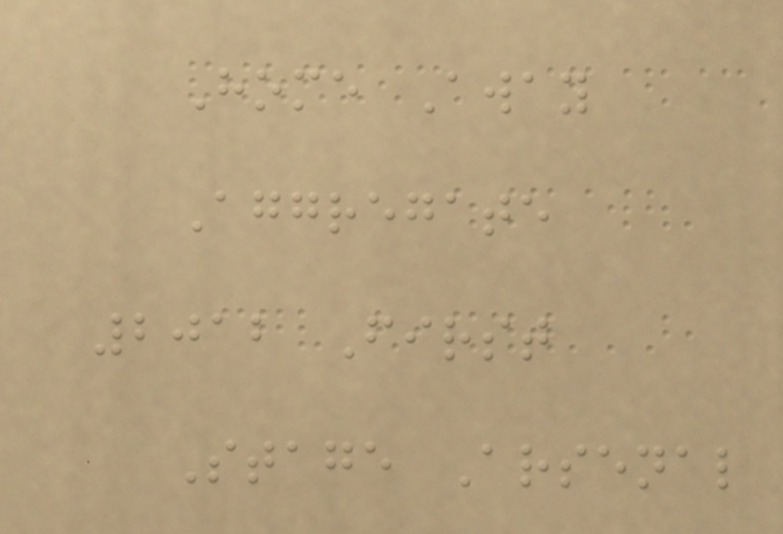Home Away
Aggregate
2012 First
Stage Arsenal
